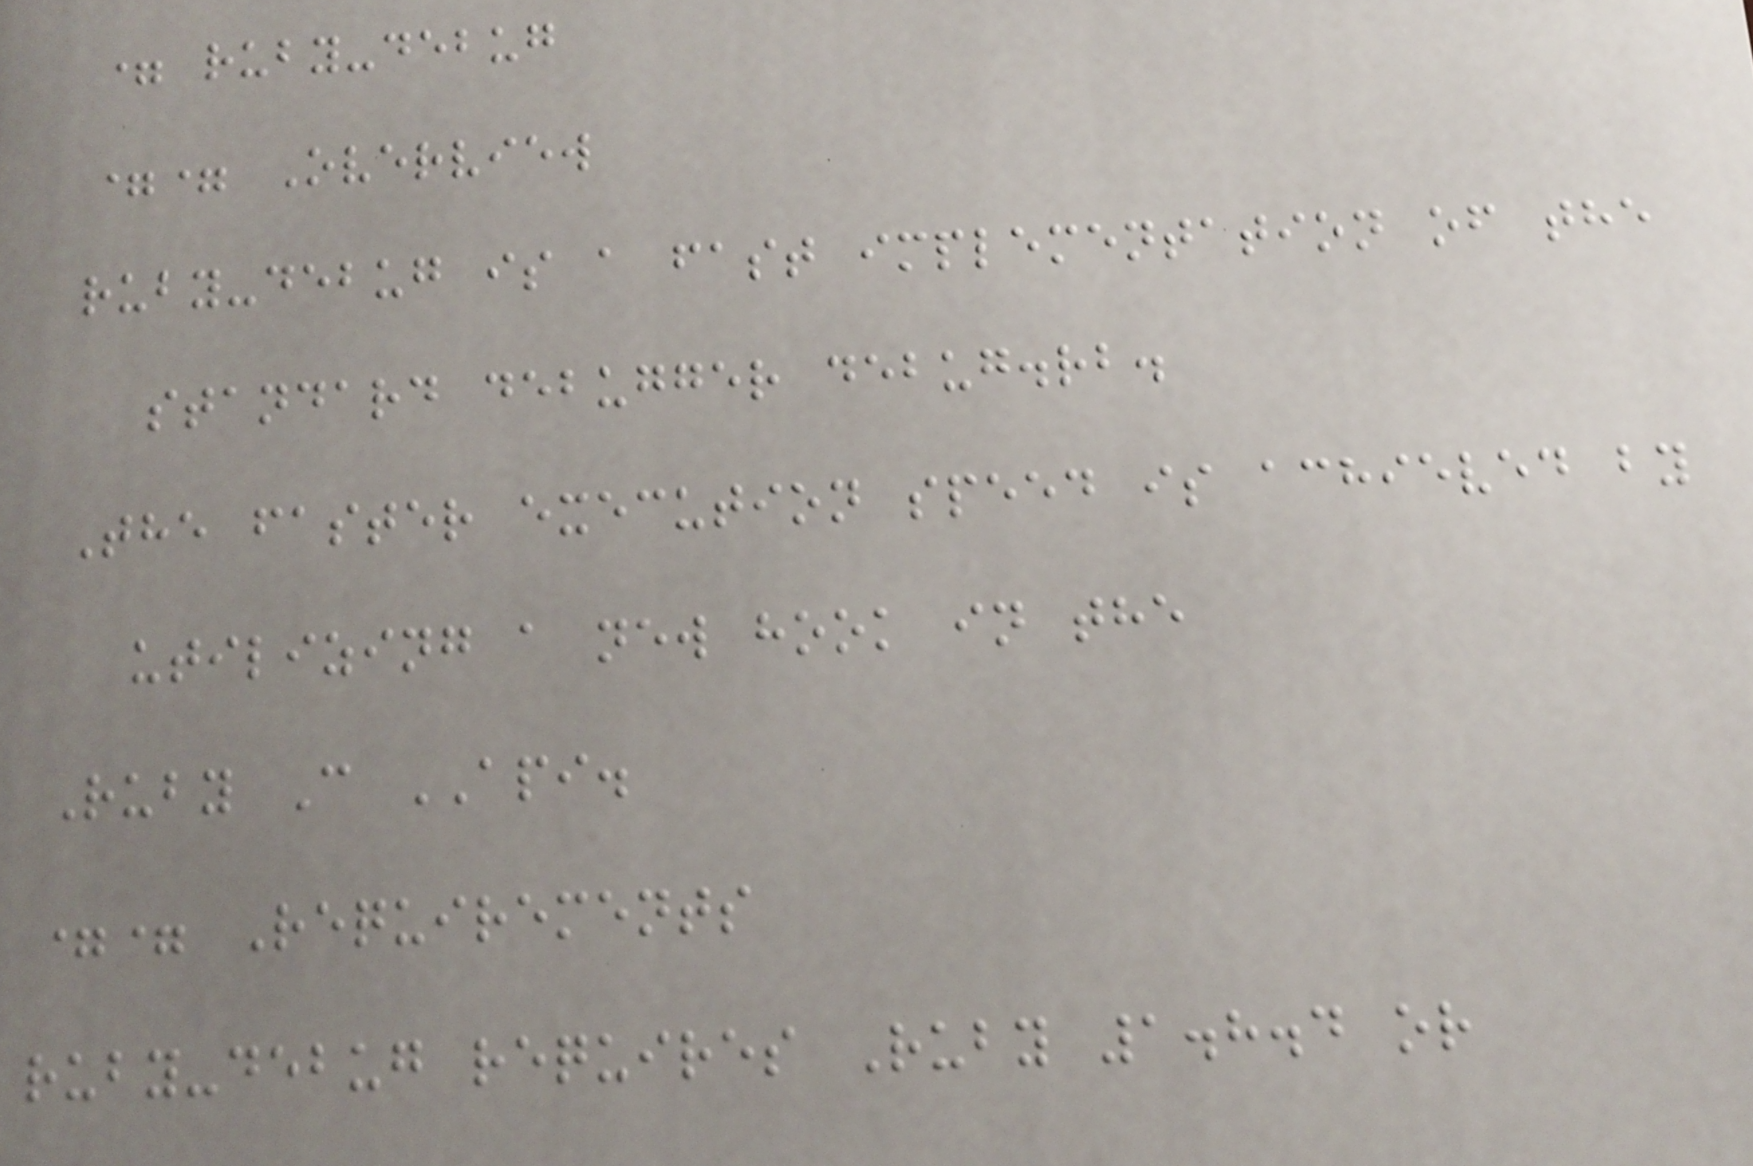= ruby-debug
== Overview
ruby-debug is a fast implementation of the
standard debugger debug.rb.
The faster execution speed is achieved by
utilizing a new hook in the
Ruby C API.
== Requirements
ruby-debug requires Ruby 1.8.4 or
